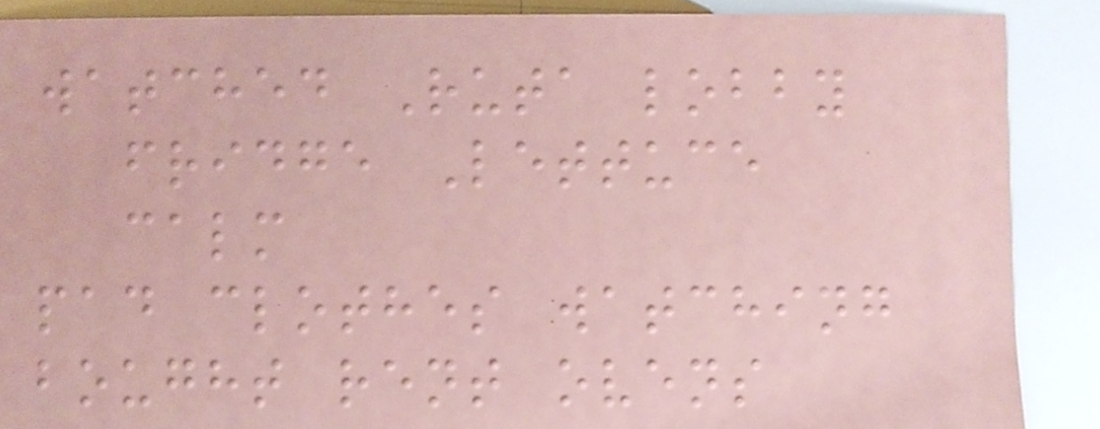watched Ruta lobby
fridge Lettuce
calm
pad clothes watching
bought rent ovens
